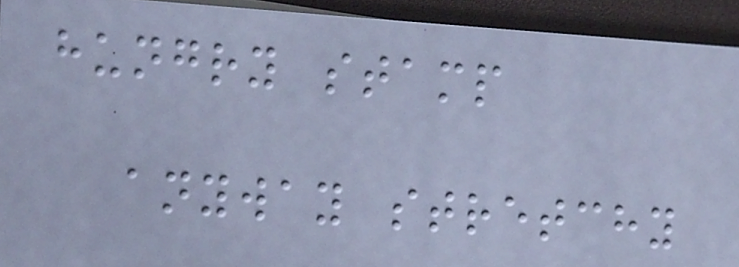hungry stamp
anyway stretchy
